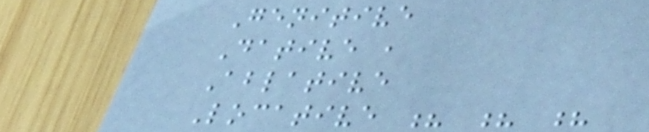Genitive
Dative ,
Ablative
Locative ? ? ?
